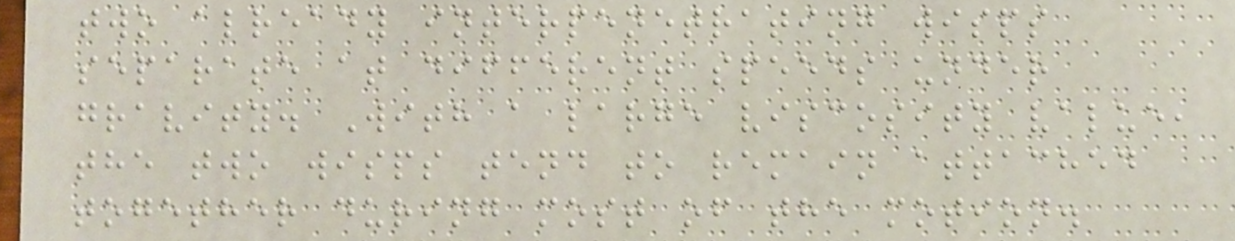two already interpenetrating wisps
separate at different speeds under
gravity. With a large viscosity value,
the two wisps tend to remain attached
together during most of the motion.
